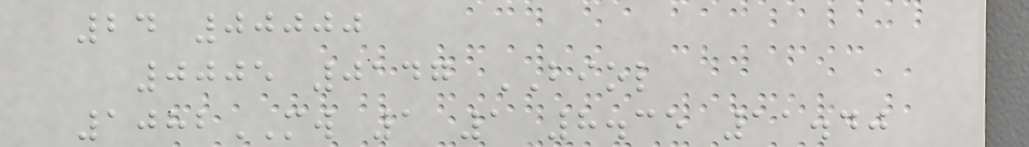24 00000
0005 0147 BIOL
1082MW 1 1 8.35 11.40
